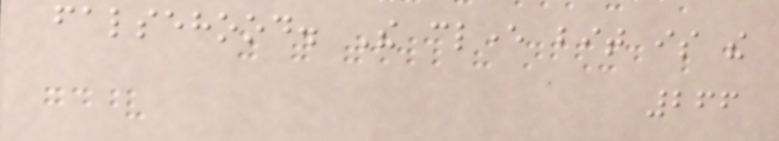falsehood. The clever bit is the
266
